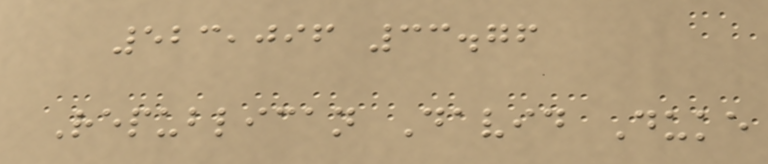523,096 33.76
Republican David Duke
